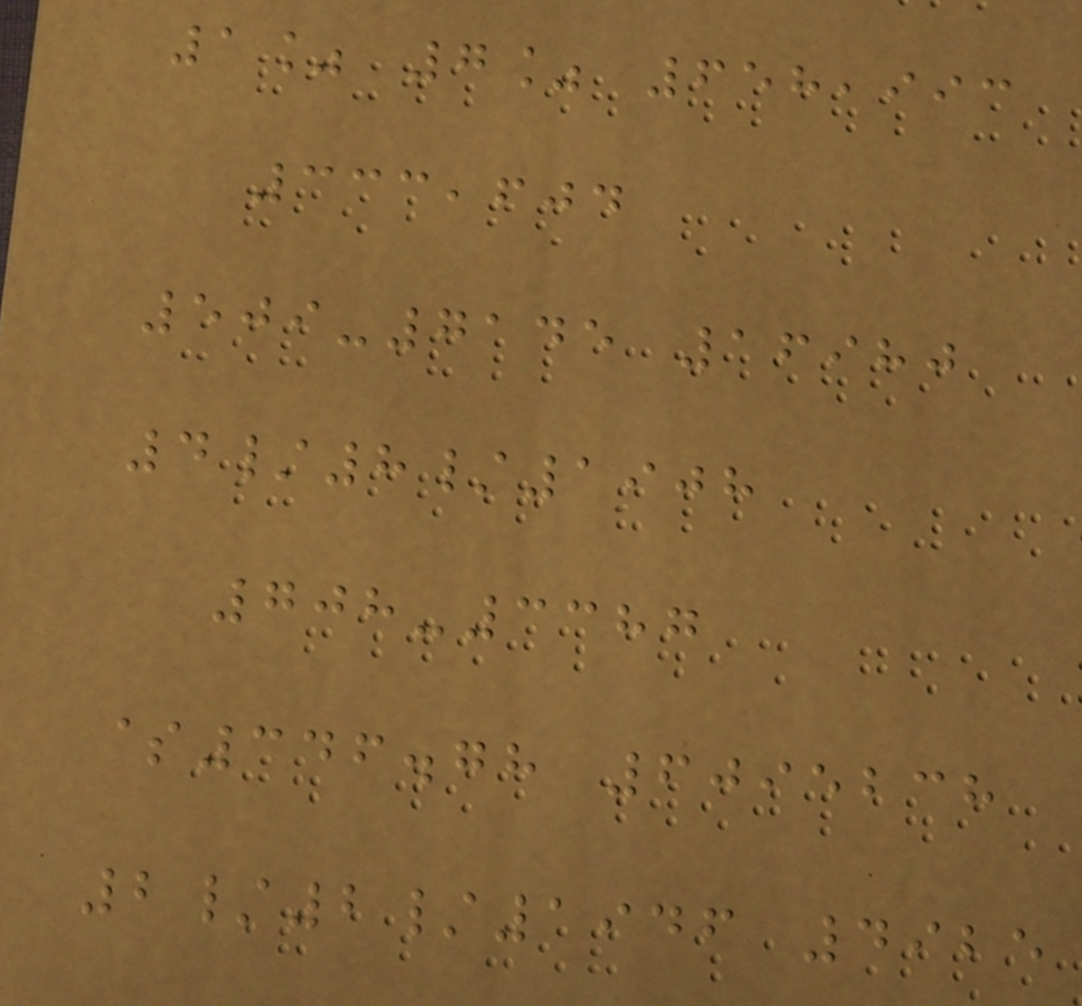1% 7% 658,993
333,604
509-7145 16980
4/8/1908
708-3387
$346.78 6095238
2/2/1946 4925
